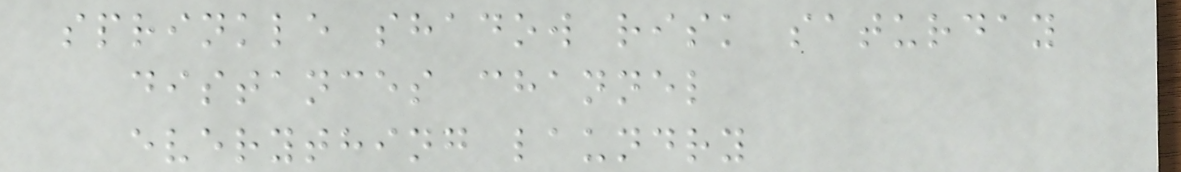sprinkle shadow risk saturday
distances channel
everything laundry
